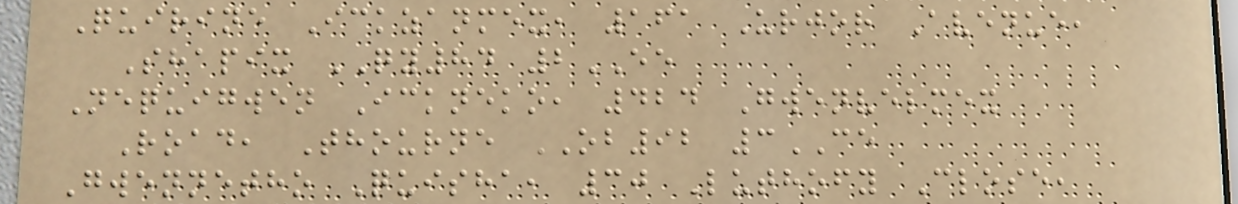Quirine Ickzanmex, 161 Urjor Avenue,
Shapix QY84 2EE
Nequigwen Ickneko, 424 Gwenvelmex
Road, Thourne OB92 3CE
Gwennetho Quisha, 30 Luthofy Close,
